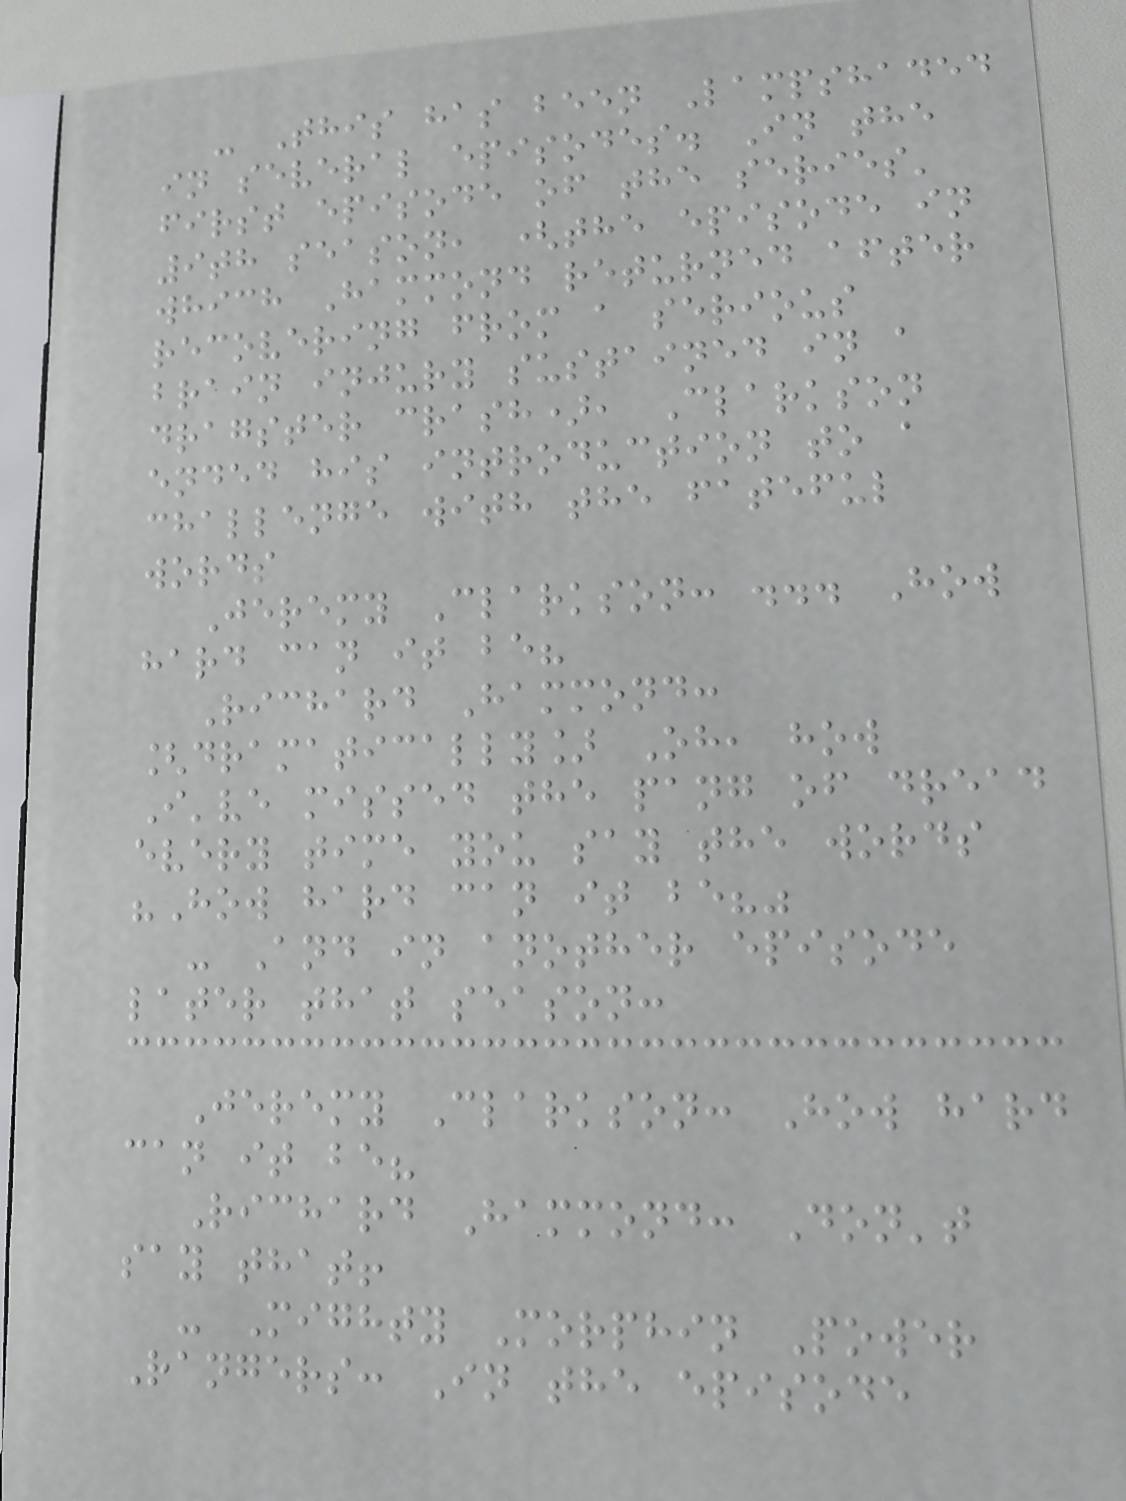- This has been Lampshaded
in several episodes. In the
first episode of the series'
9th season, (the episode in
which Hammond returned after
recovering from a serious
brain injury sustained in a
dragster crash), Clarkson
ended his introduction to a
challenge with the fateful
words
Jeremy Clarkson: ... How
hard can it be?
Richard Hammond:
[dramatically] Oh, how
I've missed the pang of dread
every time you say the words
"How hard can it be?"
- And in another episode
later that season:
Jeremy Clarkson: How hard
can it be?
Richard Hammond: Don't
say that!
- Mighty Morphin Power
Rangers: In the episode
